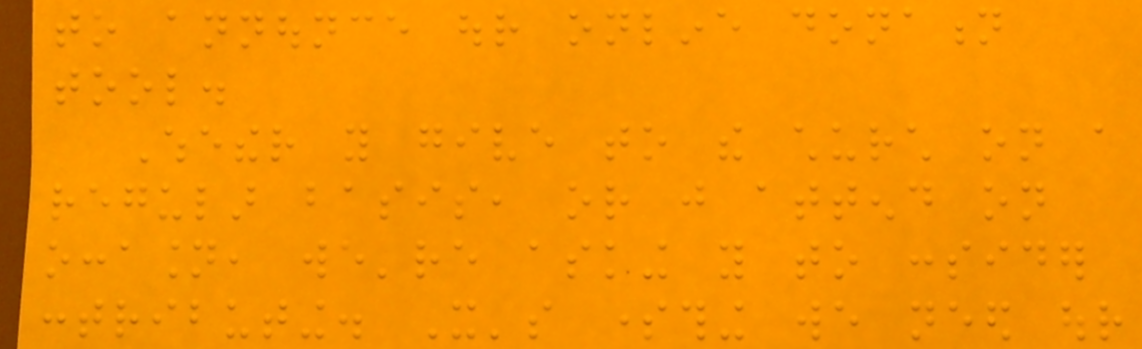to announce our online donation
tool.
Whether you give to the church on a
regular basis, or just attend on
occasion, we're asking you to consider
contributing. It's something we need our
